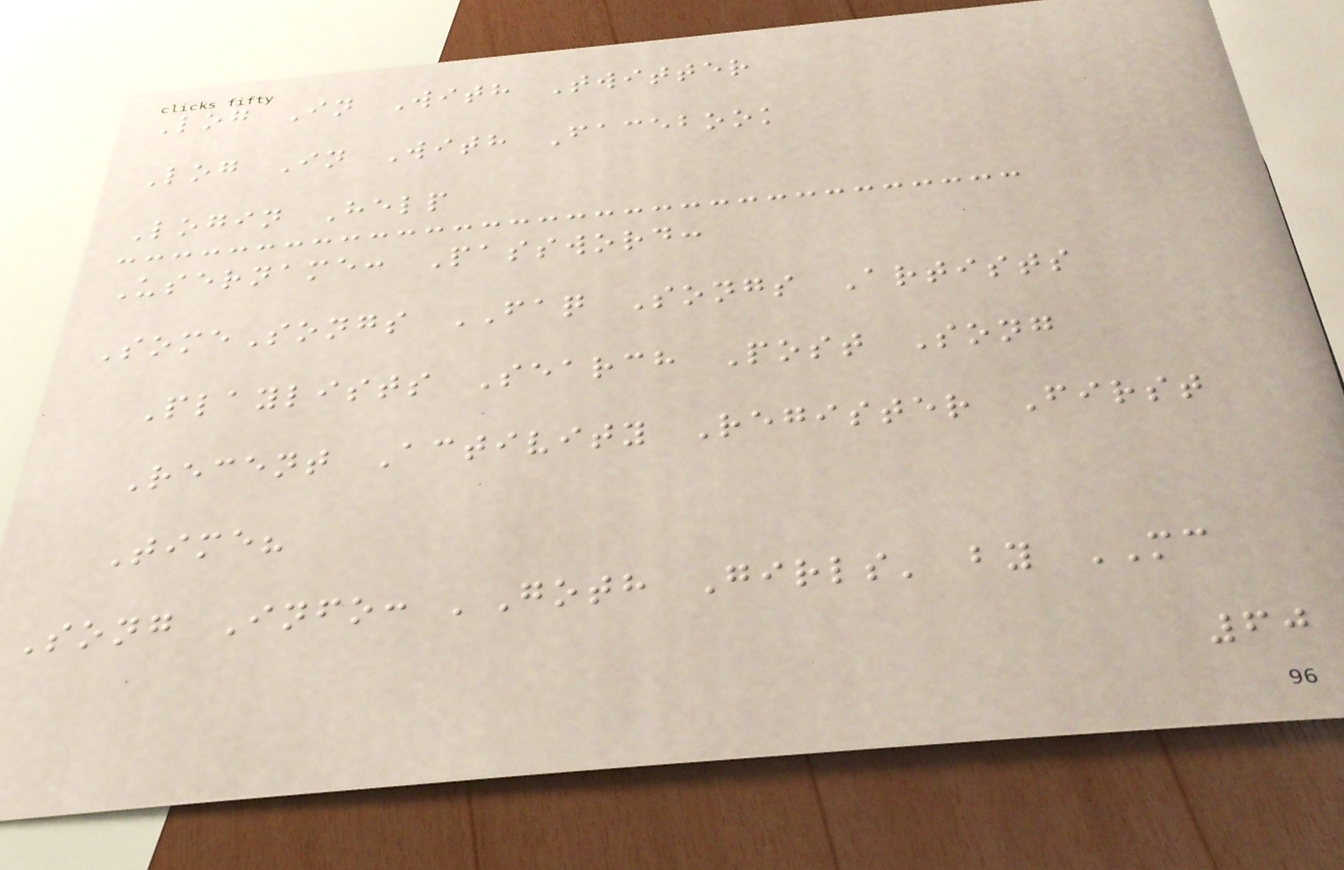Log In With Twitter
Log In With Facebook
Login Help
Username: Password:
SomeSongs FAQ Songs Artists
Playlists Search Post Song
Recent Activity Register First
Time?
Song Info: 'Goth Girls' by MC
60
